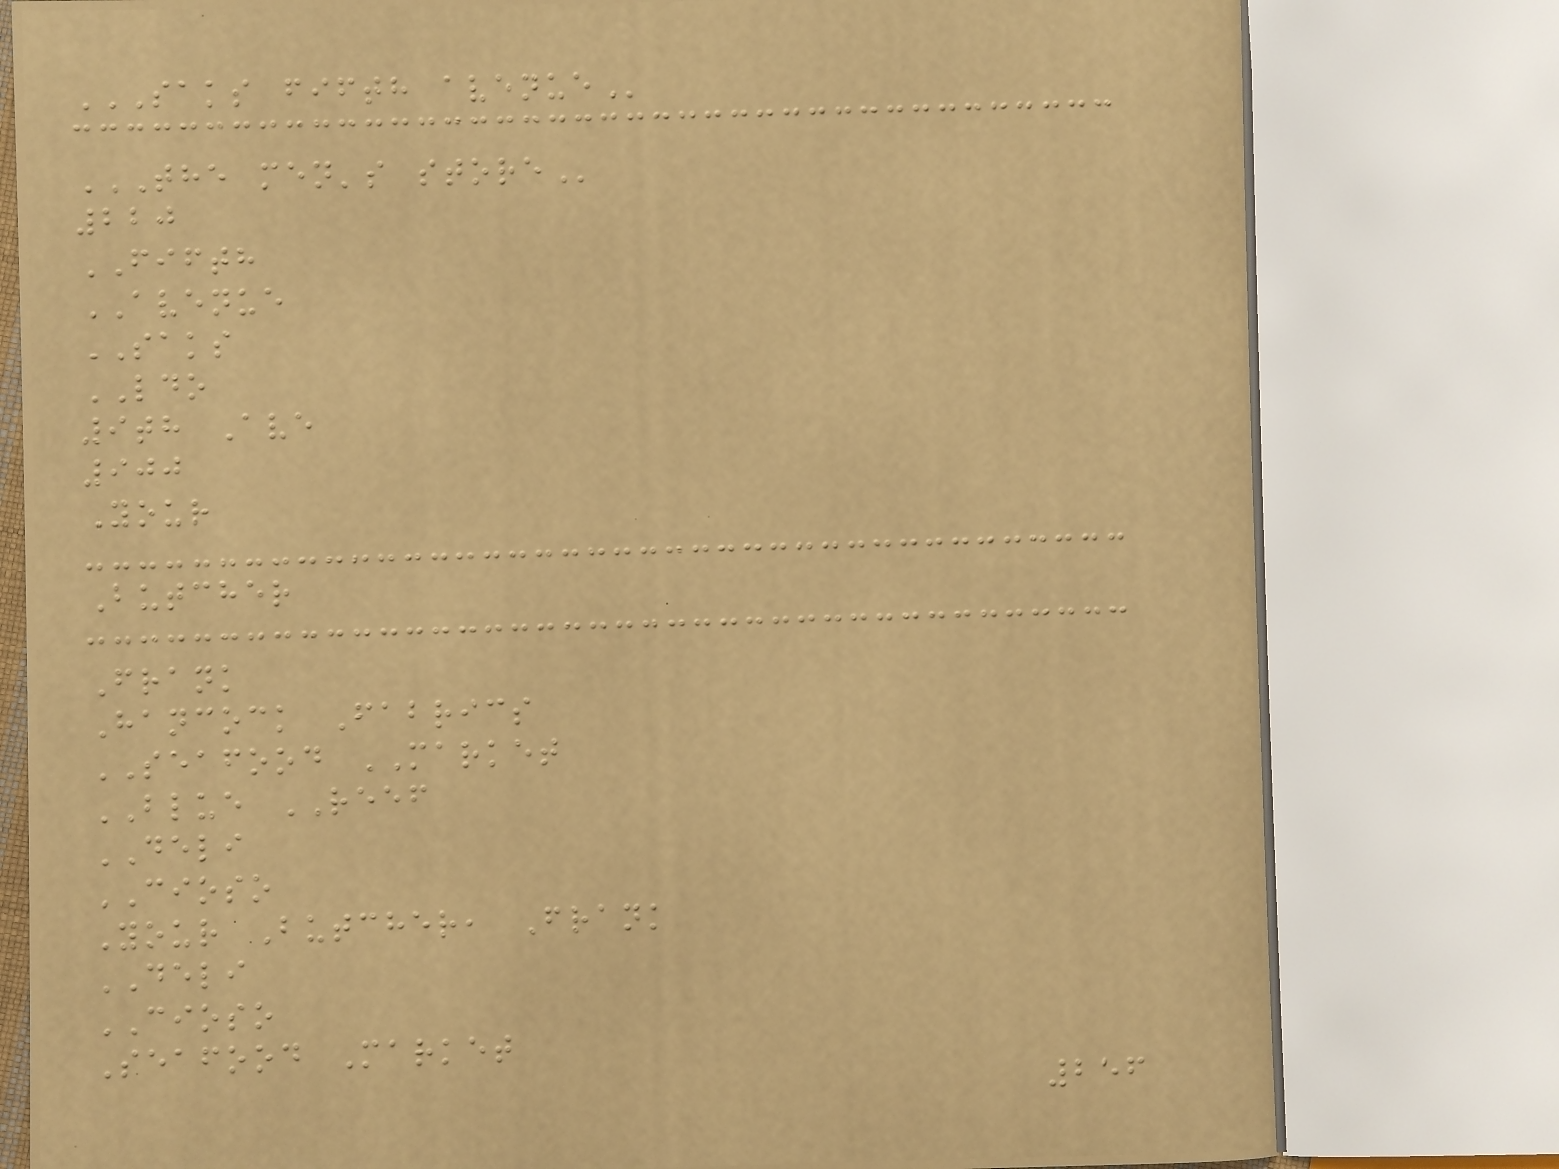SAKS FIFTH AVENUE
THE MEN'S STORE
220
FIFTH
AVENUE
SAKS
LDO
9th Ave
900
Your
Butcher
Frank
Hancock Fabrics
SEAFOOD MARKET
BLUE REEF
DELI
CIOSO
Your Butcher, Frank
DELI
CIOSO
Seafood Market
256
